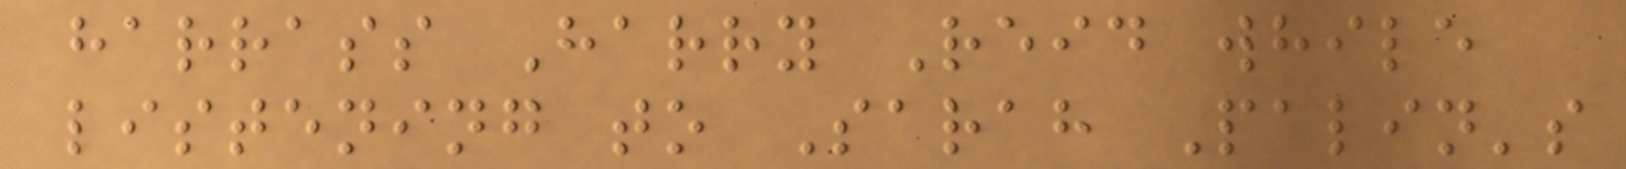harrass Harry Reid while
listening to Sarah Palin's
